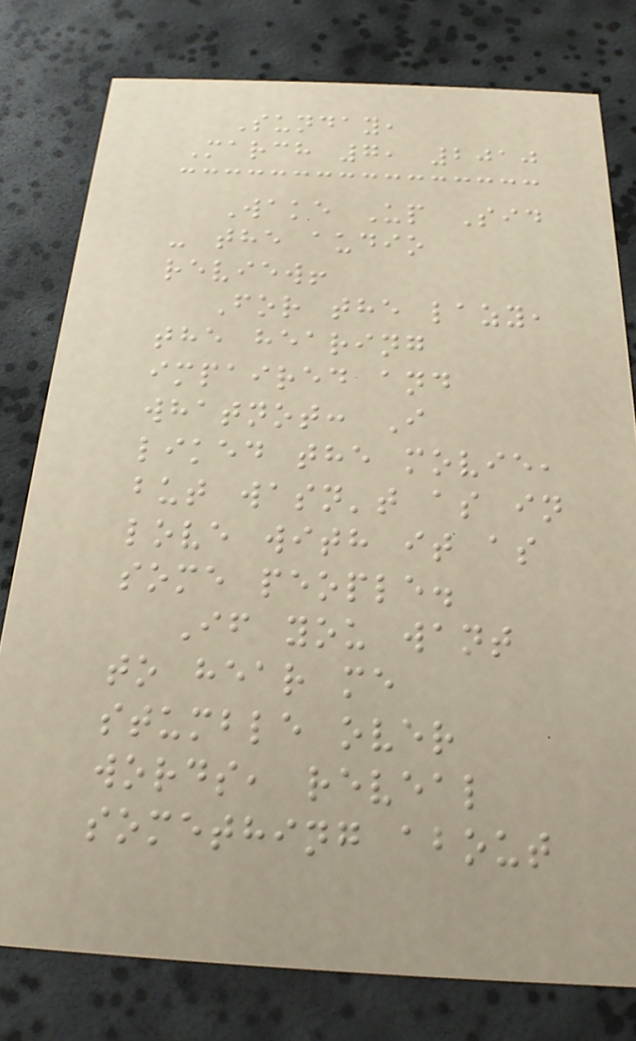Sunday,
March 7, 2010
Wake Up Sid
- the audio
review!
For the lazy,
the hearing
impaired and
whatnot: I
liked the movie,
but wasn't as in
love with it as
some people.
If you want
to hear me
stumble over
words, reveal
something about
